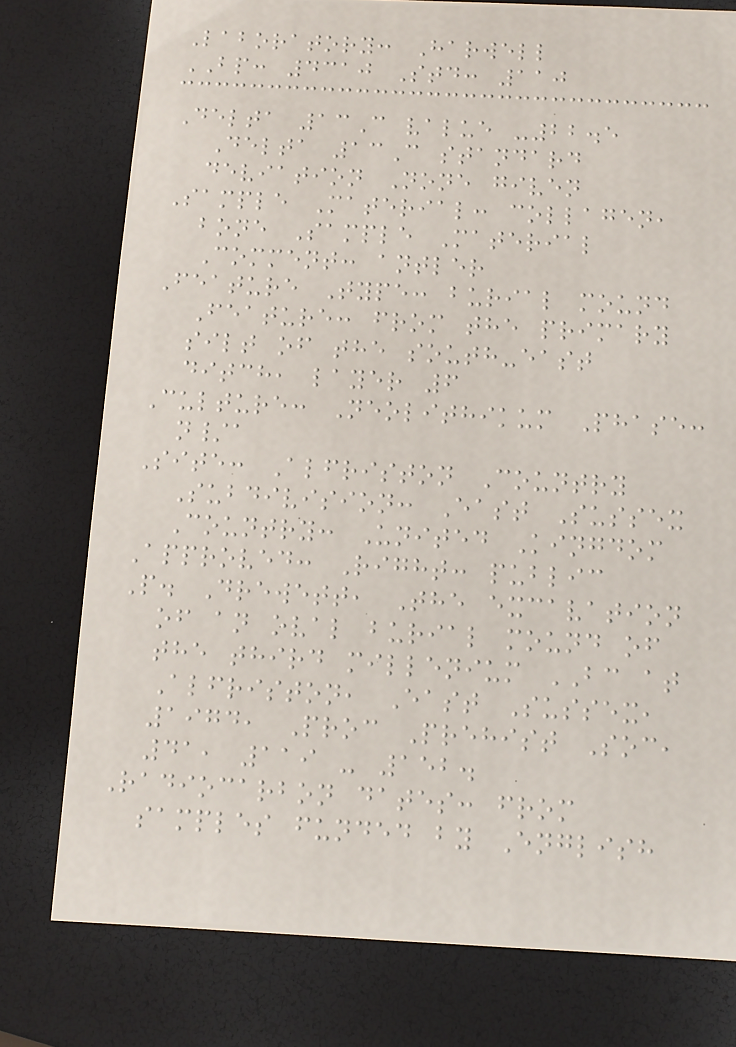Laboratory: Harwell
BP: 4310 Std: 110
Delta 13C value -22.5
Delta 13C standard
deviation None given
Sample Material: collagen,
bone Sample Material
Comment: antler
Feature Type: burial mound
Feature: from the primary
silt of the south-east
ditch, layer 6
Culture: Neolithikum Phase:
n/a
Site: Alfriston Country
Subdivision: East Sussex
Country: United Kingdom
Approved: Right: public
P. Drewett, The excavation
of an oval burial mound of
the third millenium BC at
Alfriston, East Sussex,
1974, Proc Prehist Soc,
41, 119 - 152.
Radiocarbon dates: from
samples funded by English
